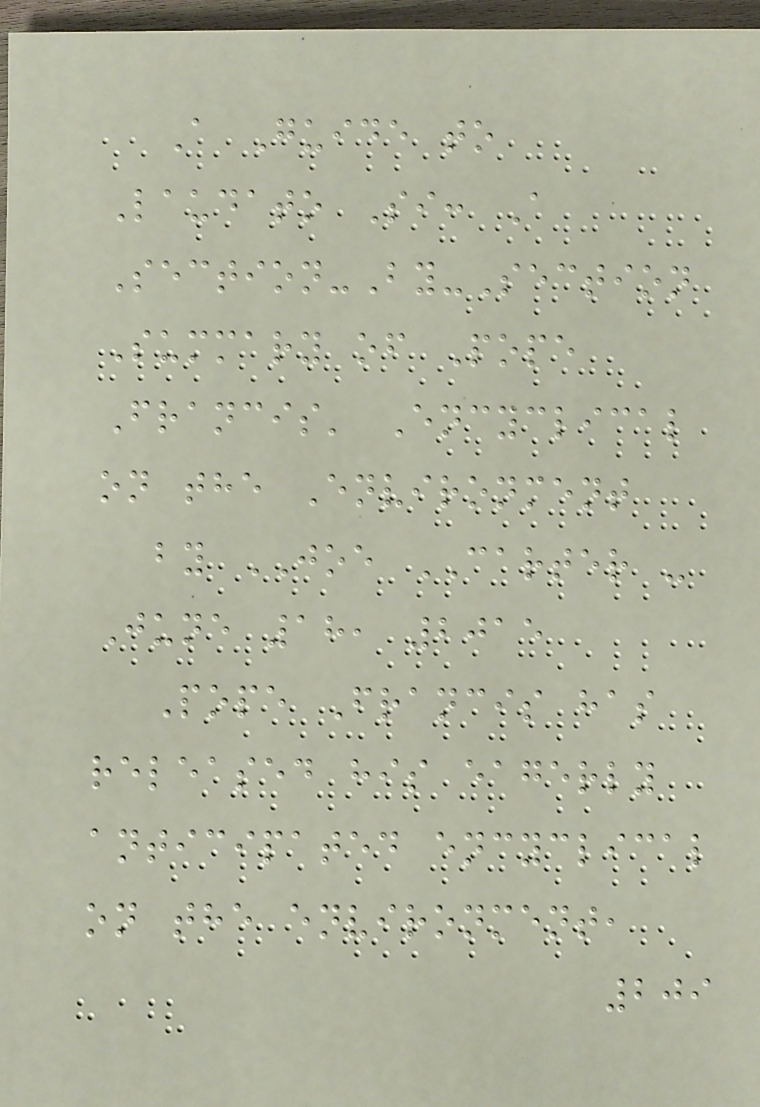A Guide to
Laudato Si: A
Section-By-Section
Summary of Pope
Francis' Encyclical
on the Environment
by JOE CARTER -
June 18, 2015
Pope Francis has
released his eagerly
anticipated encyclical
on the environment,
209
